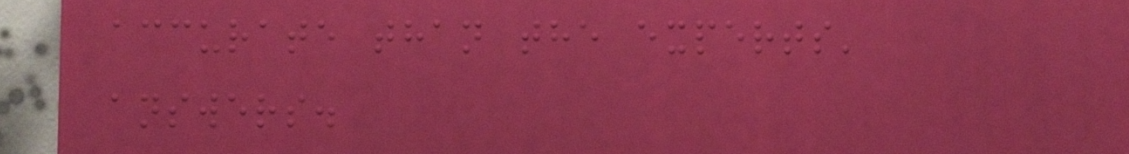accurate than the experts'
answers.
